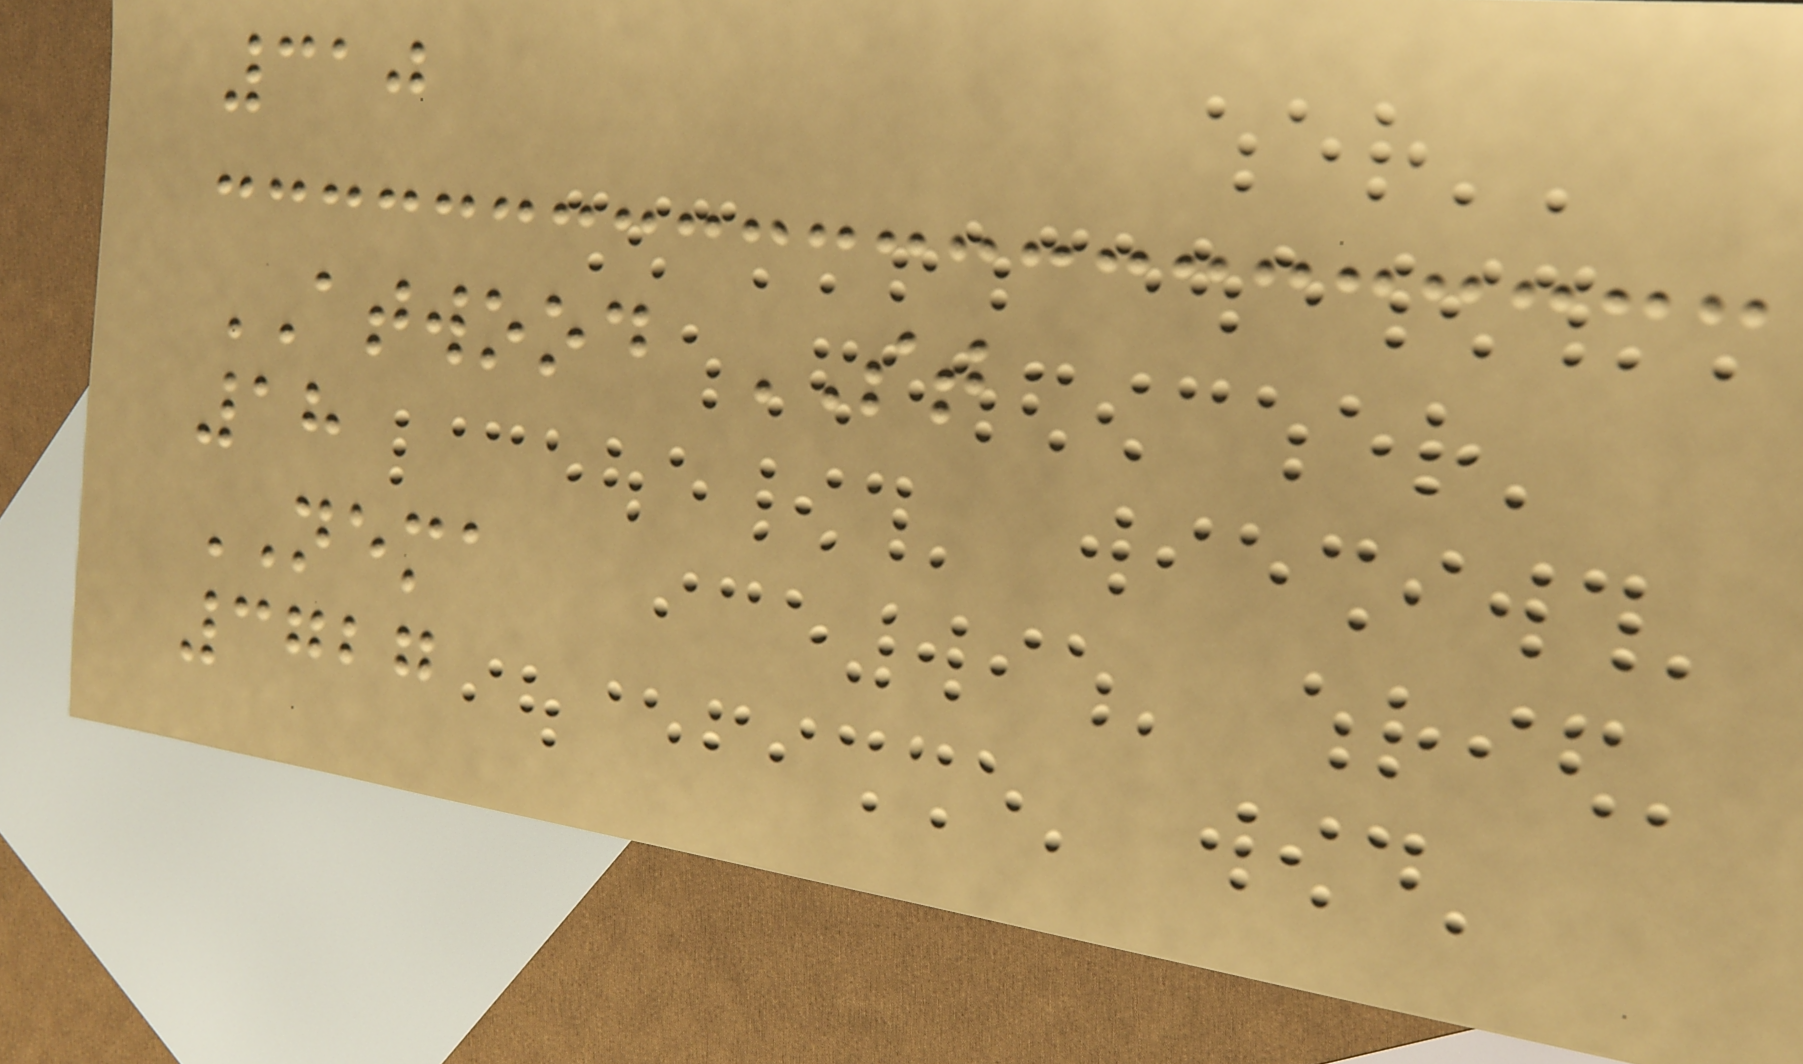310
ATWOOD ST
18
NEMA
3727
